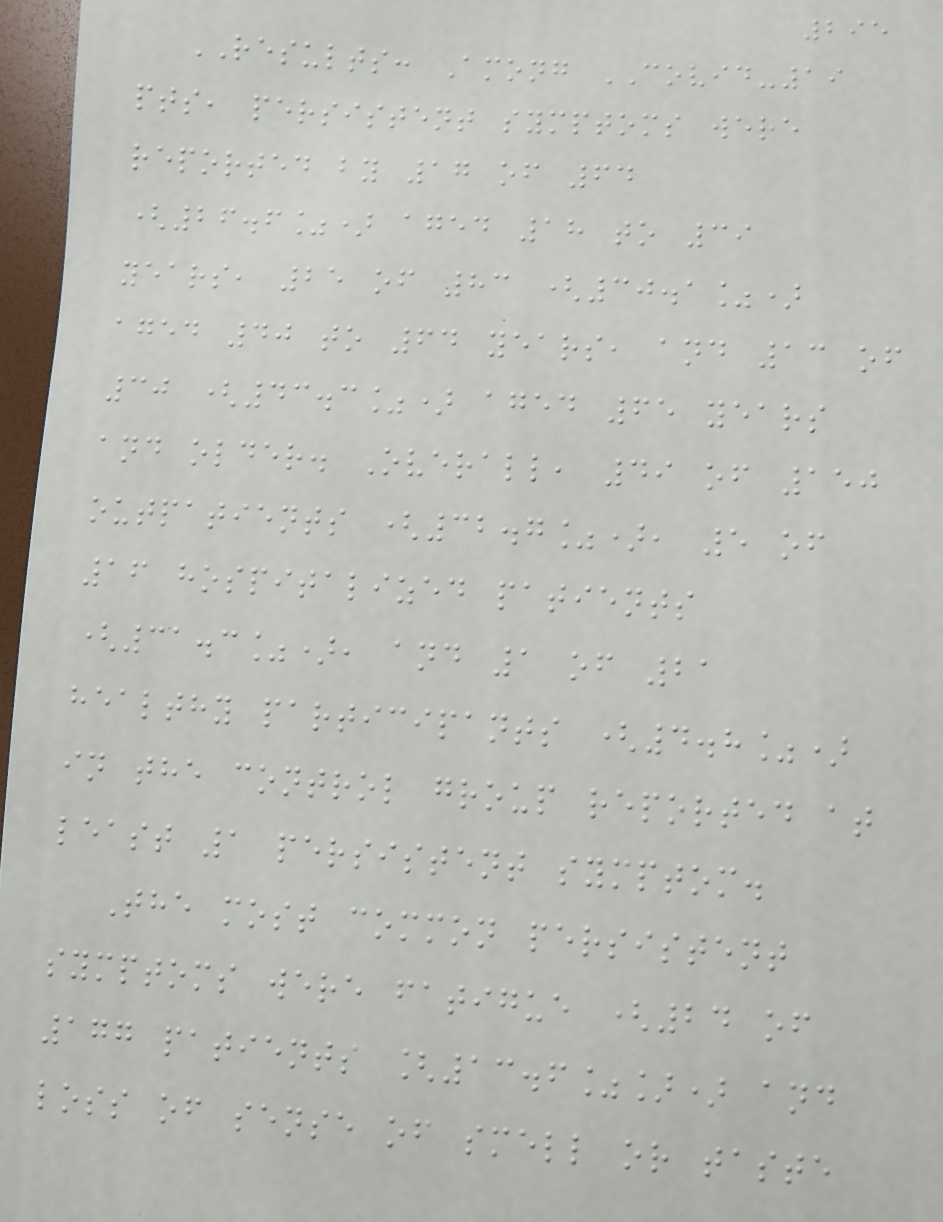295
RESULTS: Among COVID-19
pts, persistent symptoms were
reported by 17 of 64
(26.6%) aged 18 to 39
years, 25 of 83 (30.1%)
aged 40 to 64 years, and 13 of
30 (43.3%) aged 65 years
and older. Overall, 49 of 150
outpatients (32.7%), 5 of
16 hospitalized patients
(31.3%), and 1 of 21
healthy participants (4.8%)
in the control group reported at
least 1 persistent symptom.
The most common persistent
symptoms were fatigue (24 of
177 patients [13.6%]) and
loss of sense of smell or taste
